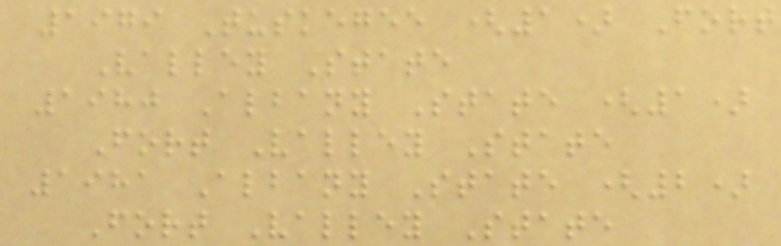1979 Tuskegee (1) Fort
Valley State
1980 Albany State (1)
Fort Valley State
1981 Albany State (2)
Fort Valley State
